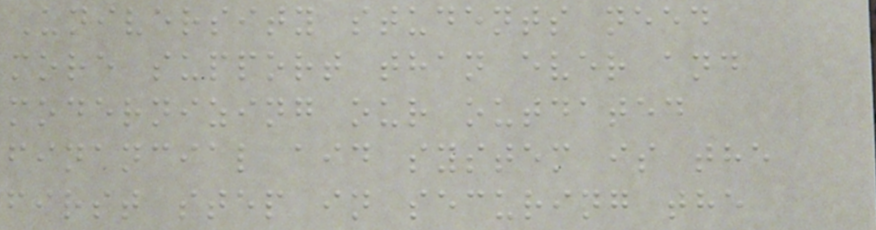University students need
more support than ever and
modernizing our outdated
financial aid system is the
first step in securing the
